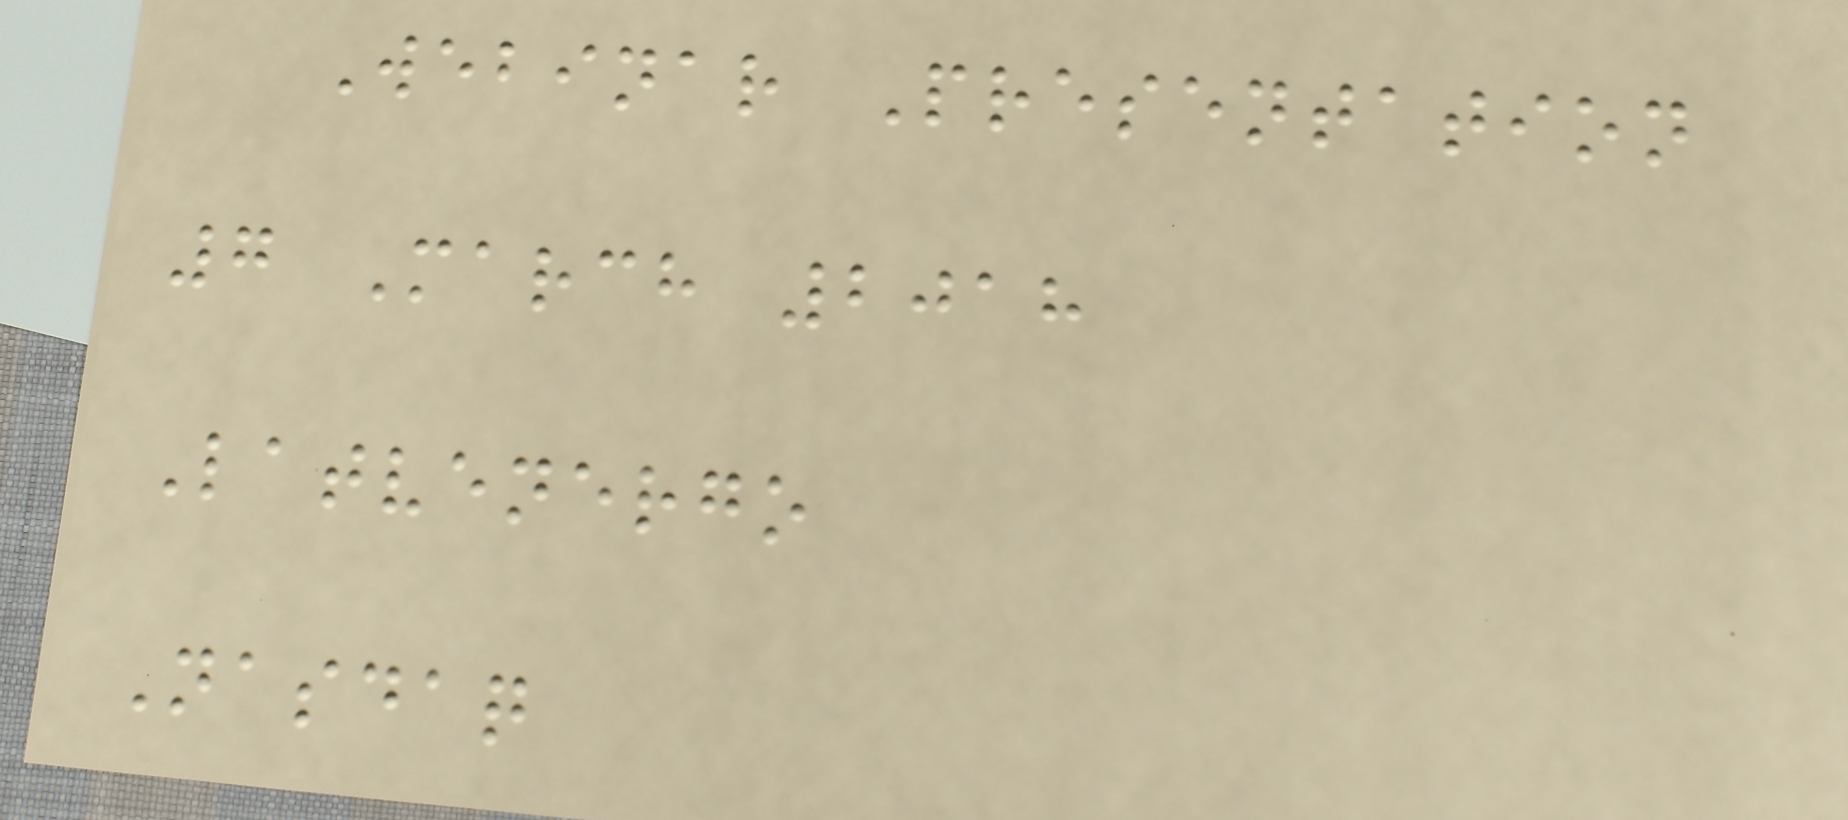Webinar Presentation
7 March 2018
Latvenergo
Nasdaq
